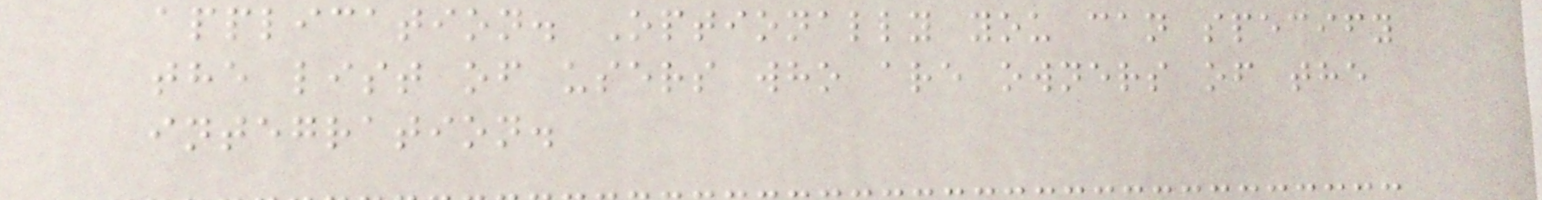application. Optionally you can specify
the list of users who are owners of the
integration.
